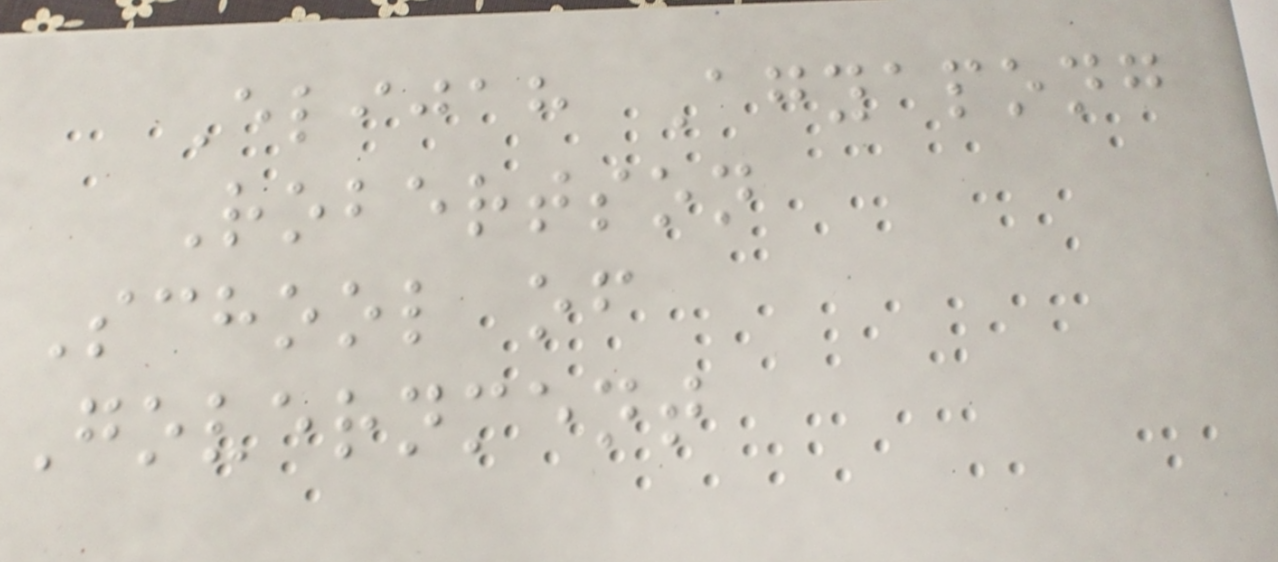Elijah Agyapong
Robertson
School of
Government
